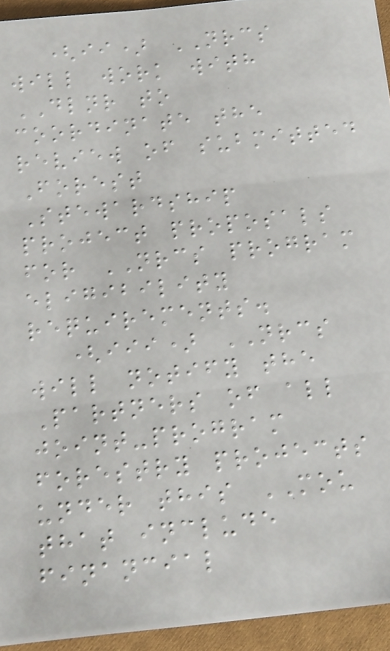(ii) NRCS
will work with
DLNR to
coordinate the
review of submitted
Forest
Stewardship
project proposals
for NRCS program
eligibility
requirements.
(iii) NRCS
will notify the
Partners of all
joint-program
forestry projects
under this MOU
that include
financial
